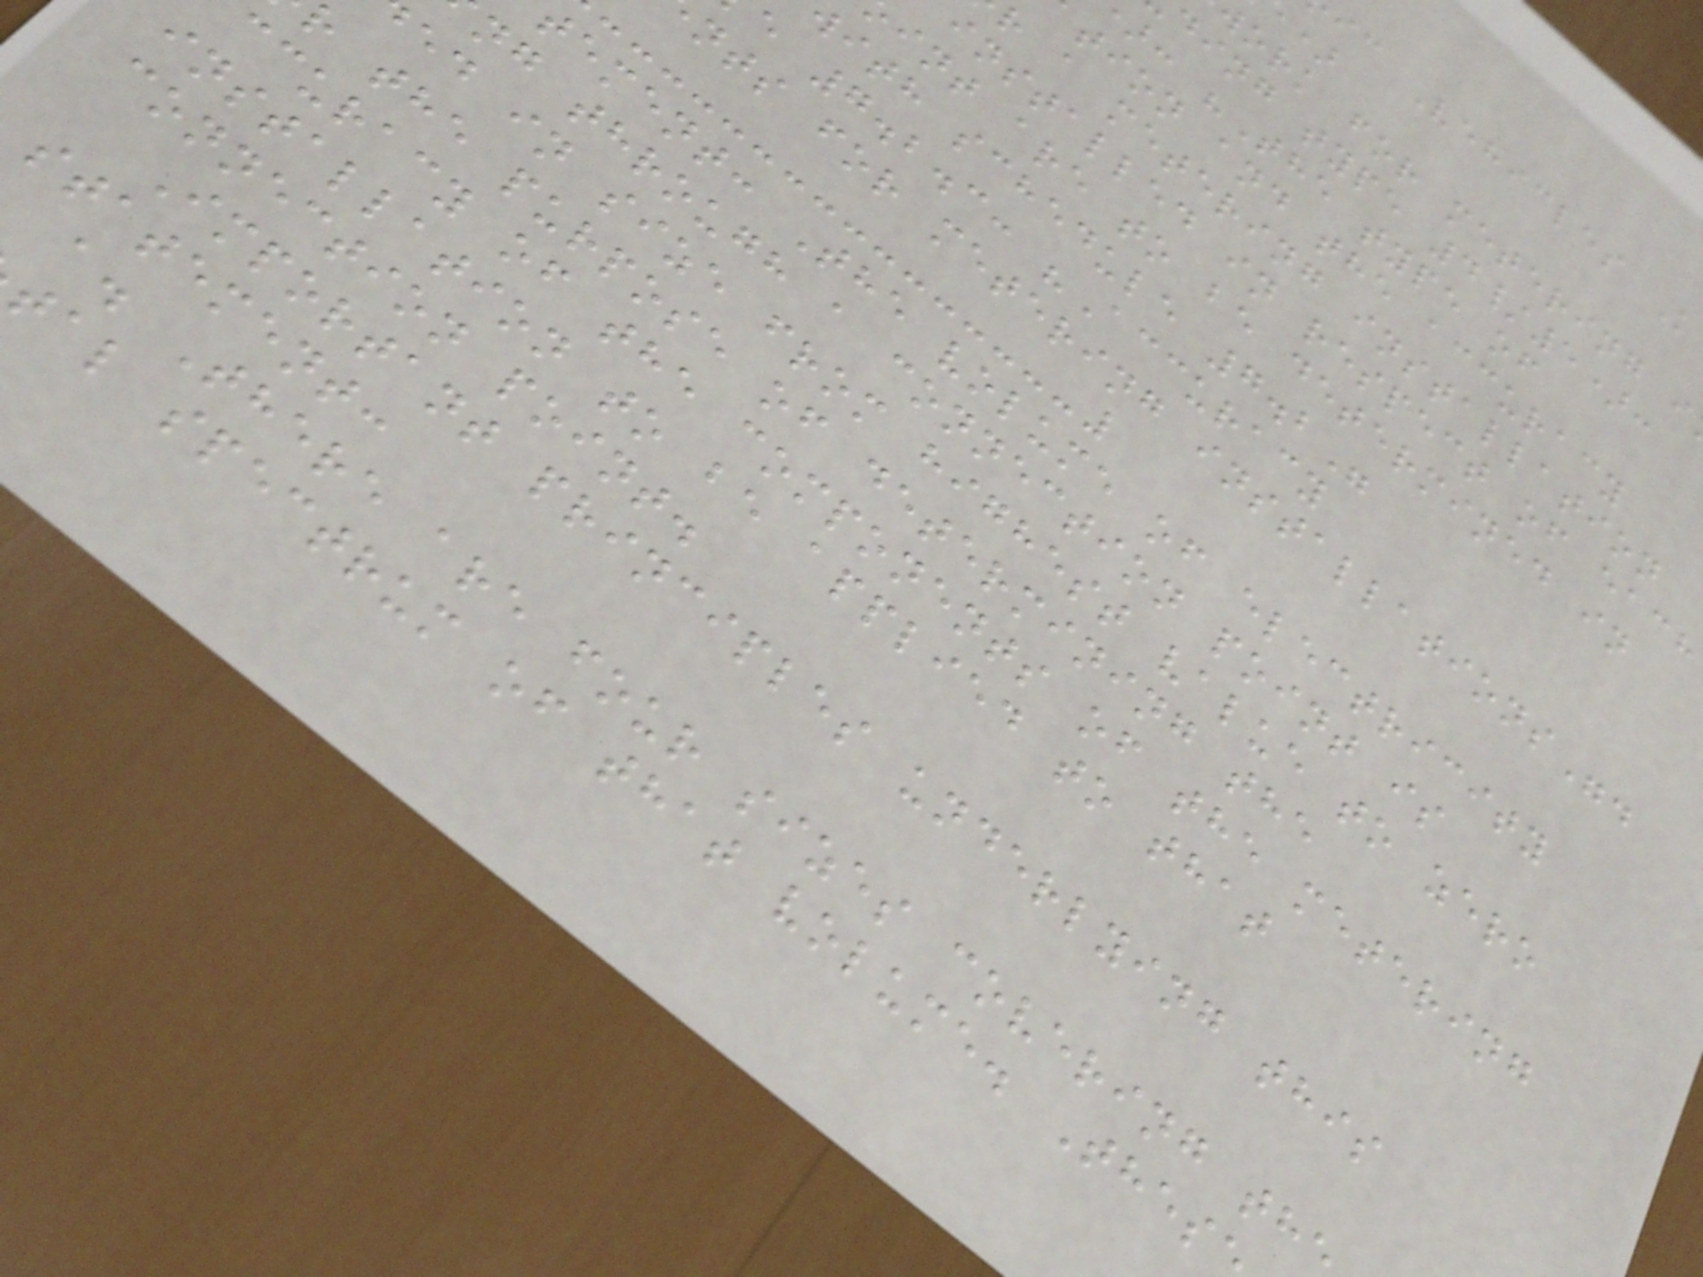ic Vehicles K
work for metering i
ding type 4/5):
: "The type of
tion and the accuracy
r a metering installation
installed in respect of each
int are to be determined in
with schedule 7.2"
e 7.2.3: "Accuracy
nts for metering installations".
tement: The volume of electricity
ng through a connection point is
ed in size from highest value to zero
r the purpose of determining the
ccuracy of the components of the metering
installation to be applied to that
connection point.
Important principles underlying this
statement:
a. There are four sizes covering th
tal spectrum of that volume. Thes
